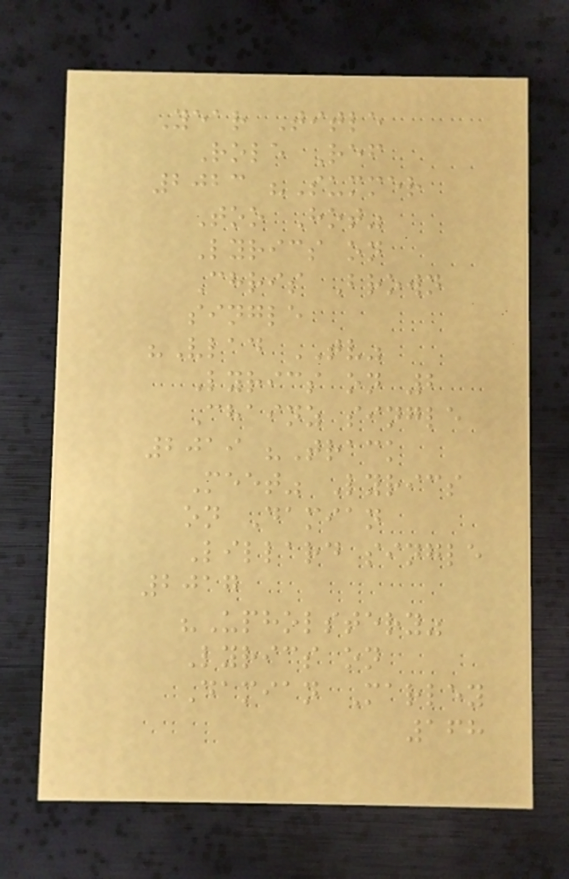Year Title
Role Ref
2023 "Summer
Too Hot"
Lyrics on
Chris Brown
single
"Vlad TV"
Lyrics on 2
Chainz single
2019 "Track
Meet" Lyrics
on Damian
Lillard single
2017
"Upholstery"
Lyrics on
Damian Marley
168
